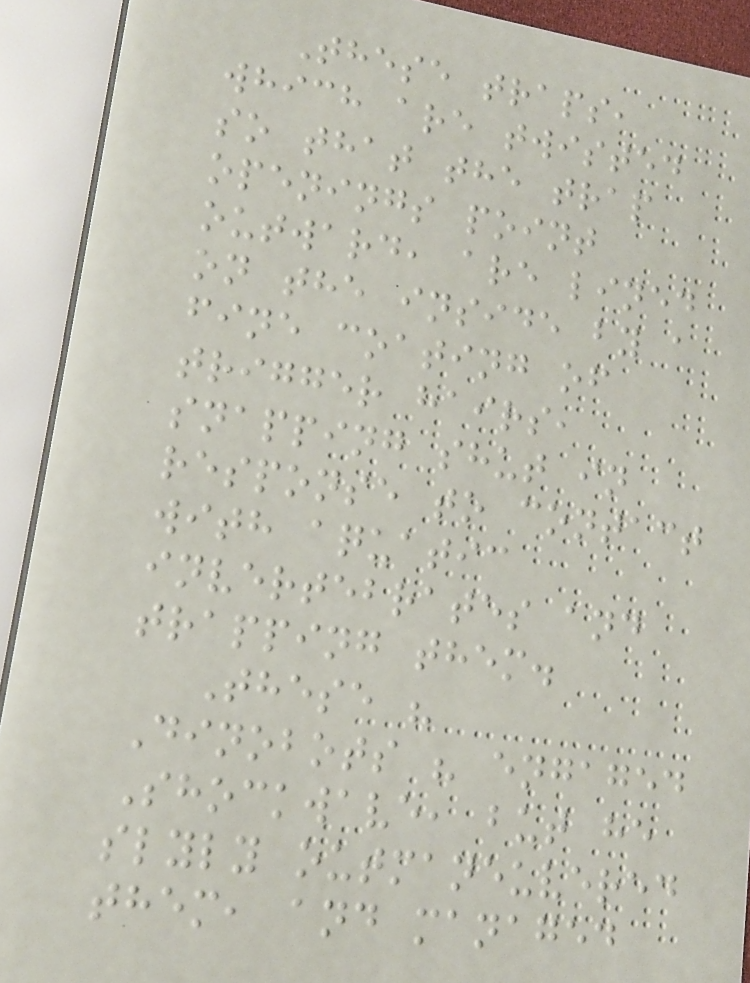These traps,
which are twisted
so that the trap
openings point
outward, are lined
on the inside by a
fine coating of
trigger hairs,
snapping shut in
response to contact
with aquatic
invertebrates and
trapping them.
These "
Dinobots " engaged
Shockwave, but he
slyly outmaneuvered
them, and managed
